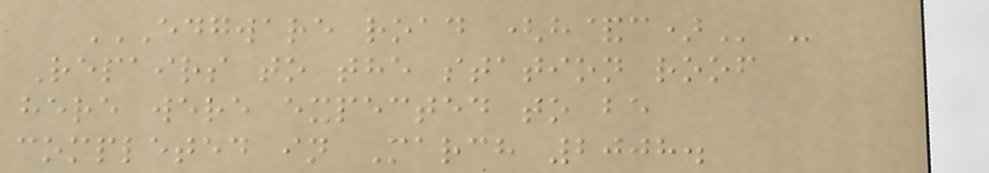EDGWARE ROAD (H&C) -
Repairs to the station roof
here were expected to be
completed in March 2008.
